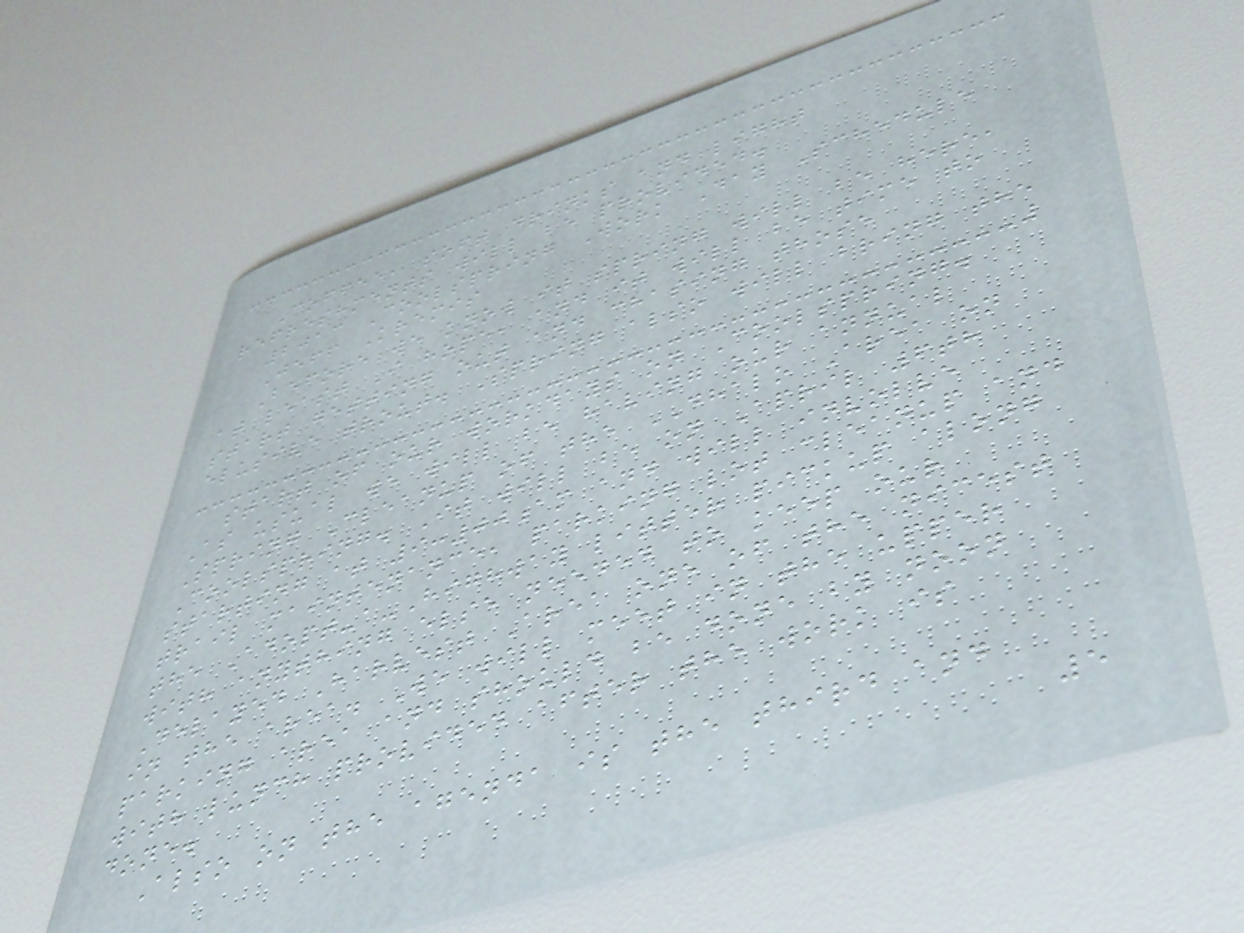Coffee, soft drinks and light
refreshments will be provided.
2013 Coolspring Work Day Schedule
Jeff Kremis
Before we know it spring will be here,
at least I hope, and it will be time to
start getting out and chasing those
elusive trout. Spring also will bring the
start of our workdays on Coolspring.
As usual we will be having our annual
Spring Cleanup of the DHALO Area on
Coolspring. It will be on April 6th
starting at 9:00am and will involve
trail maintenance, parking lot cleanup and
the Adopt-a-Highway litter pickup along
with anything else needed to keep our
Delayed Harvest Area one of the nicest
in the area. We will meet in the upper
parking area and should be done by noon
with lunch provided after the work is
done.
Also on the agenda is the third and
5
